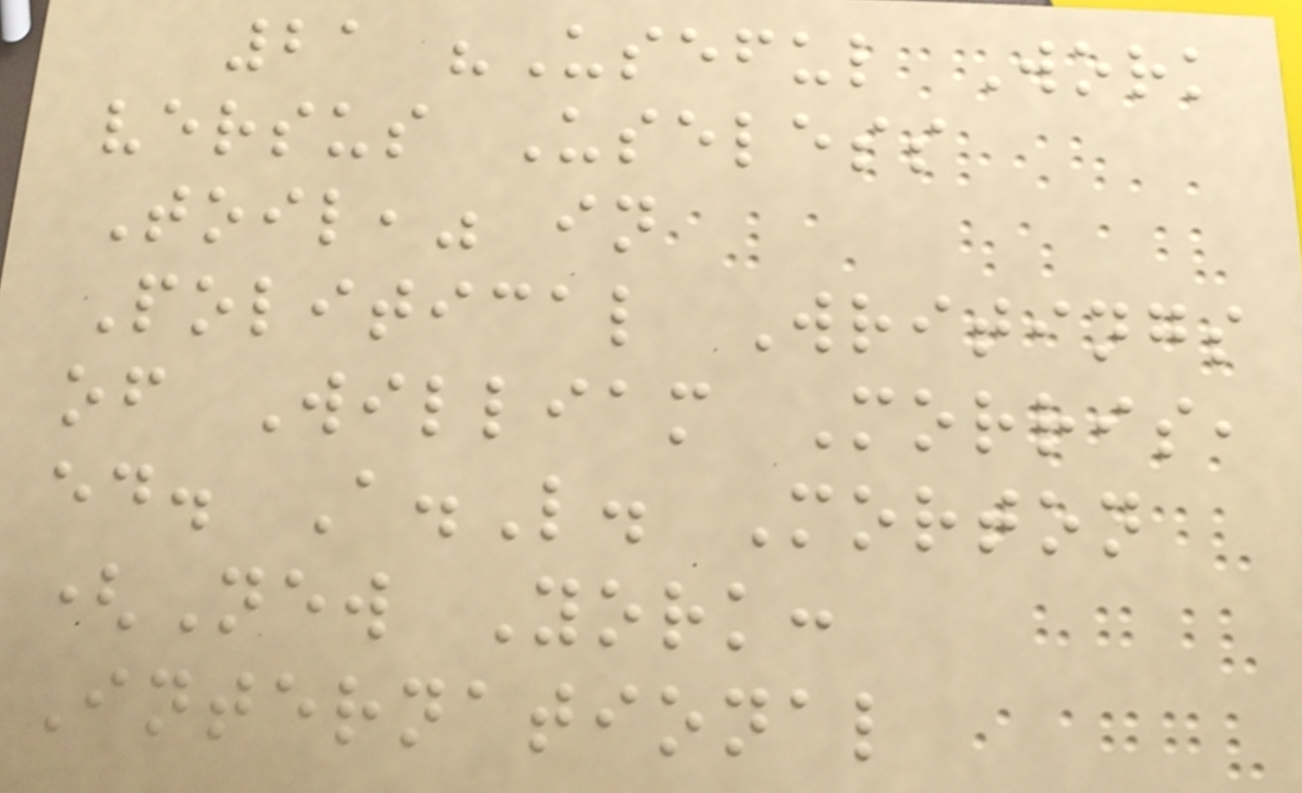21 "Useful Work
versus Useless
Toil," in
Political Writings
of William Morris,
ed. A.L. Morton
(New York:
International
